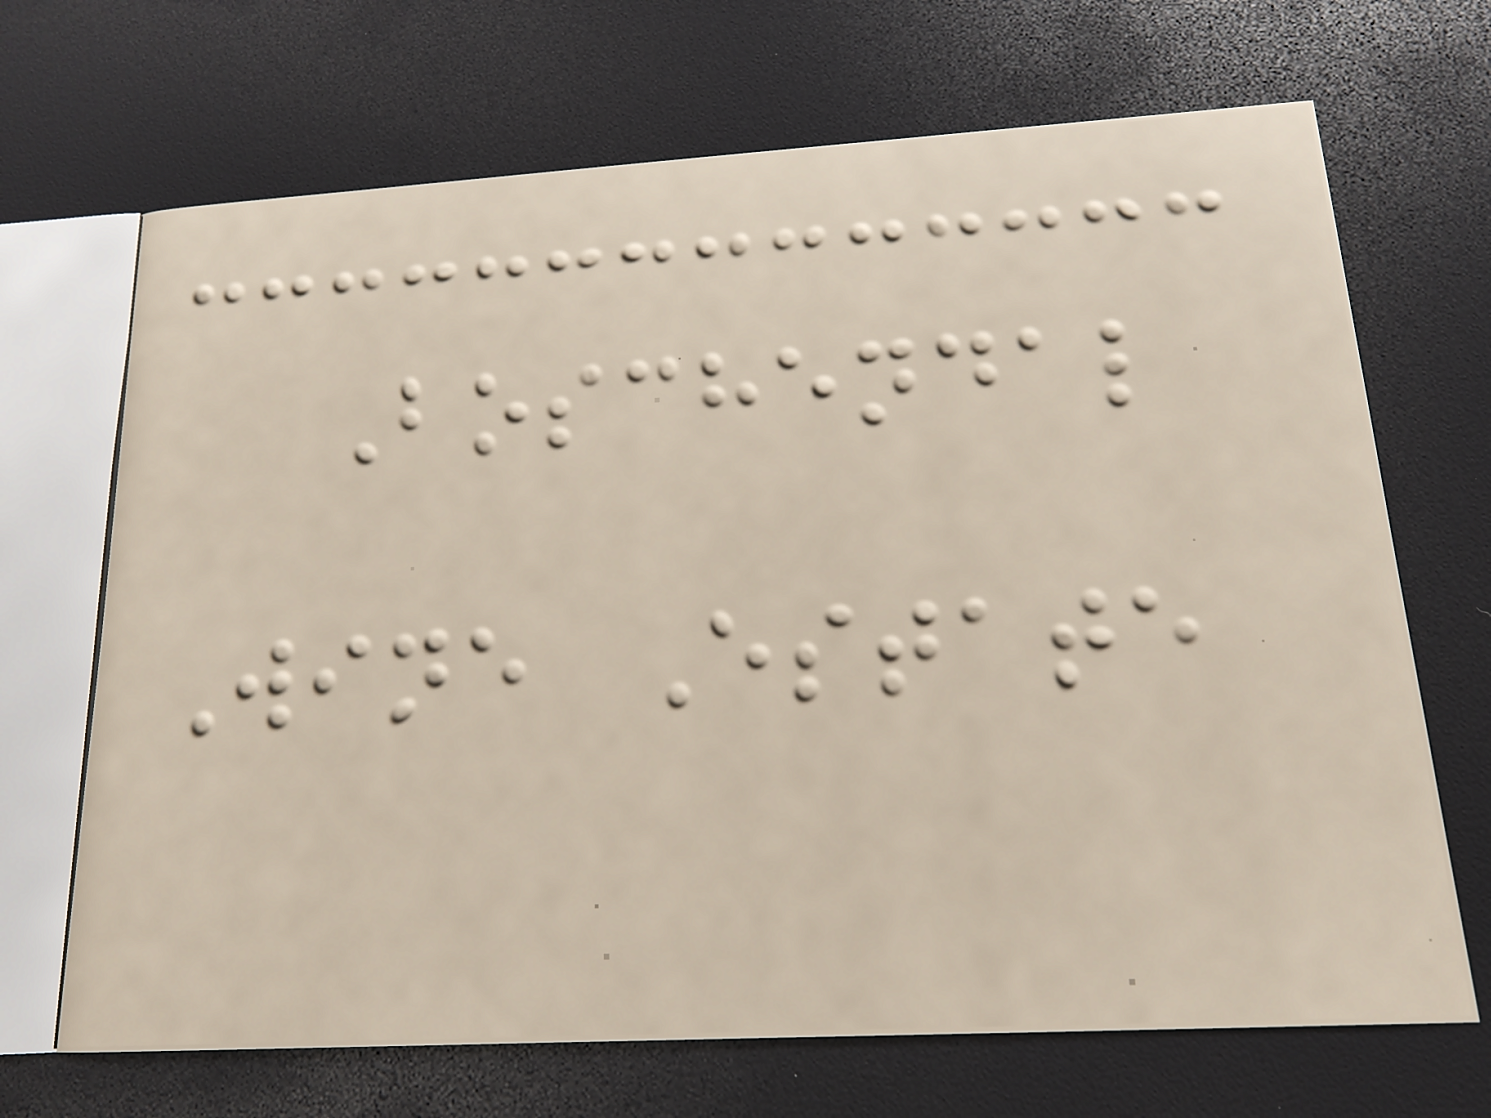Boschendal
Wine Estate
